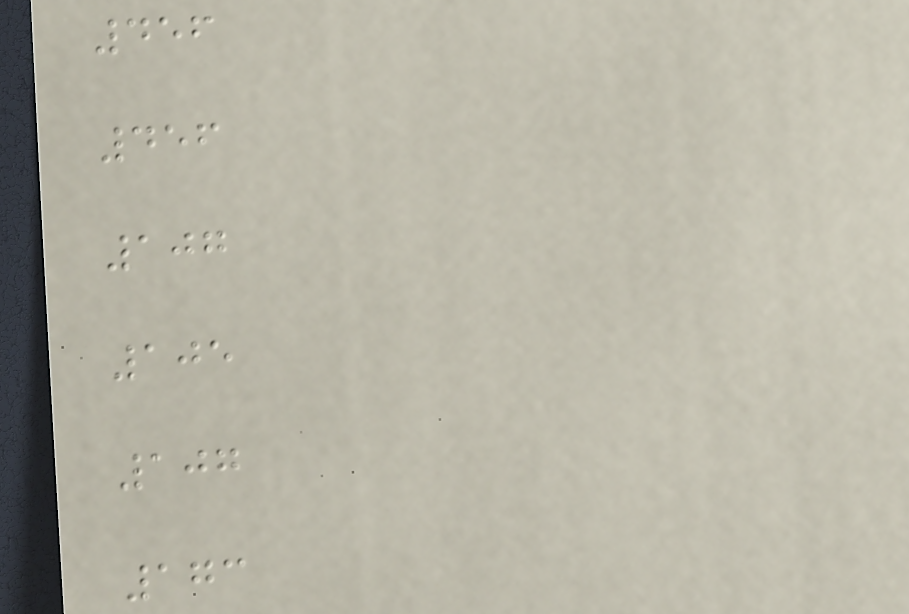456
456
107
105
107
173
